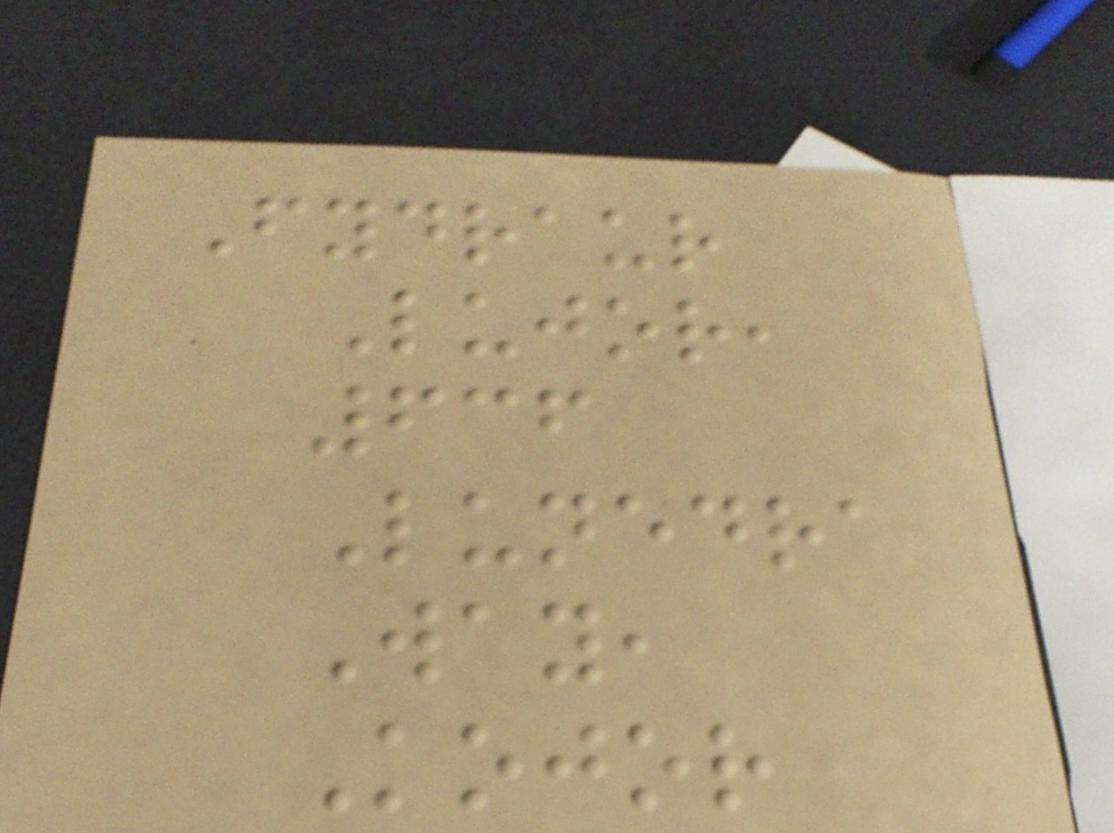Fydraur
Lujor,
636
Lunedra
Way,
Kojor
